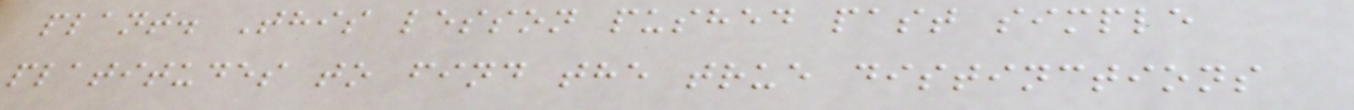plant. This lesson pushed past simple
platitudes to find the true distinctions
